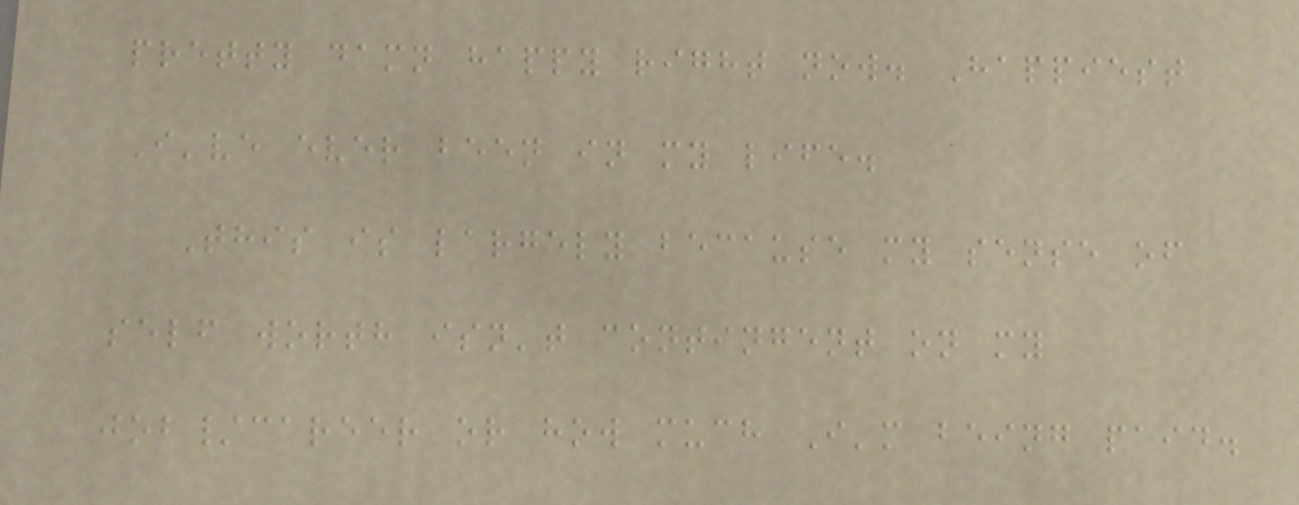pretty damn happy right now. Happiest
I've ever been in my life.
This is largely because my sense of
self worth isn't contingent on my
job/career or how much I'm being paid.
